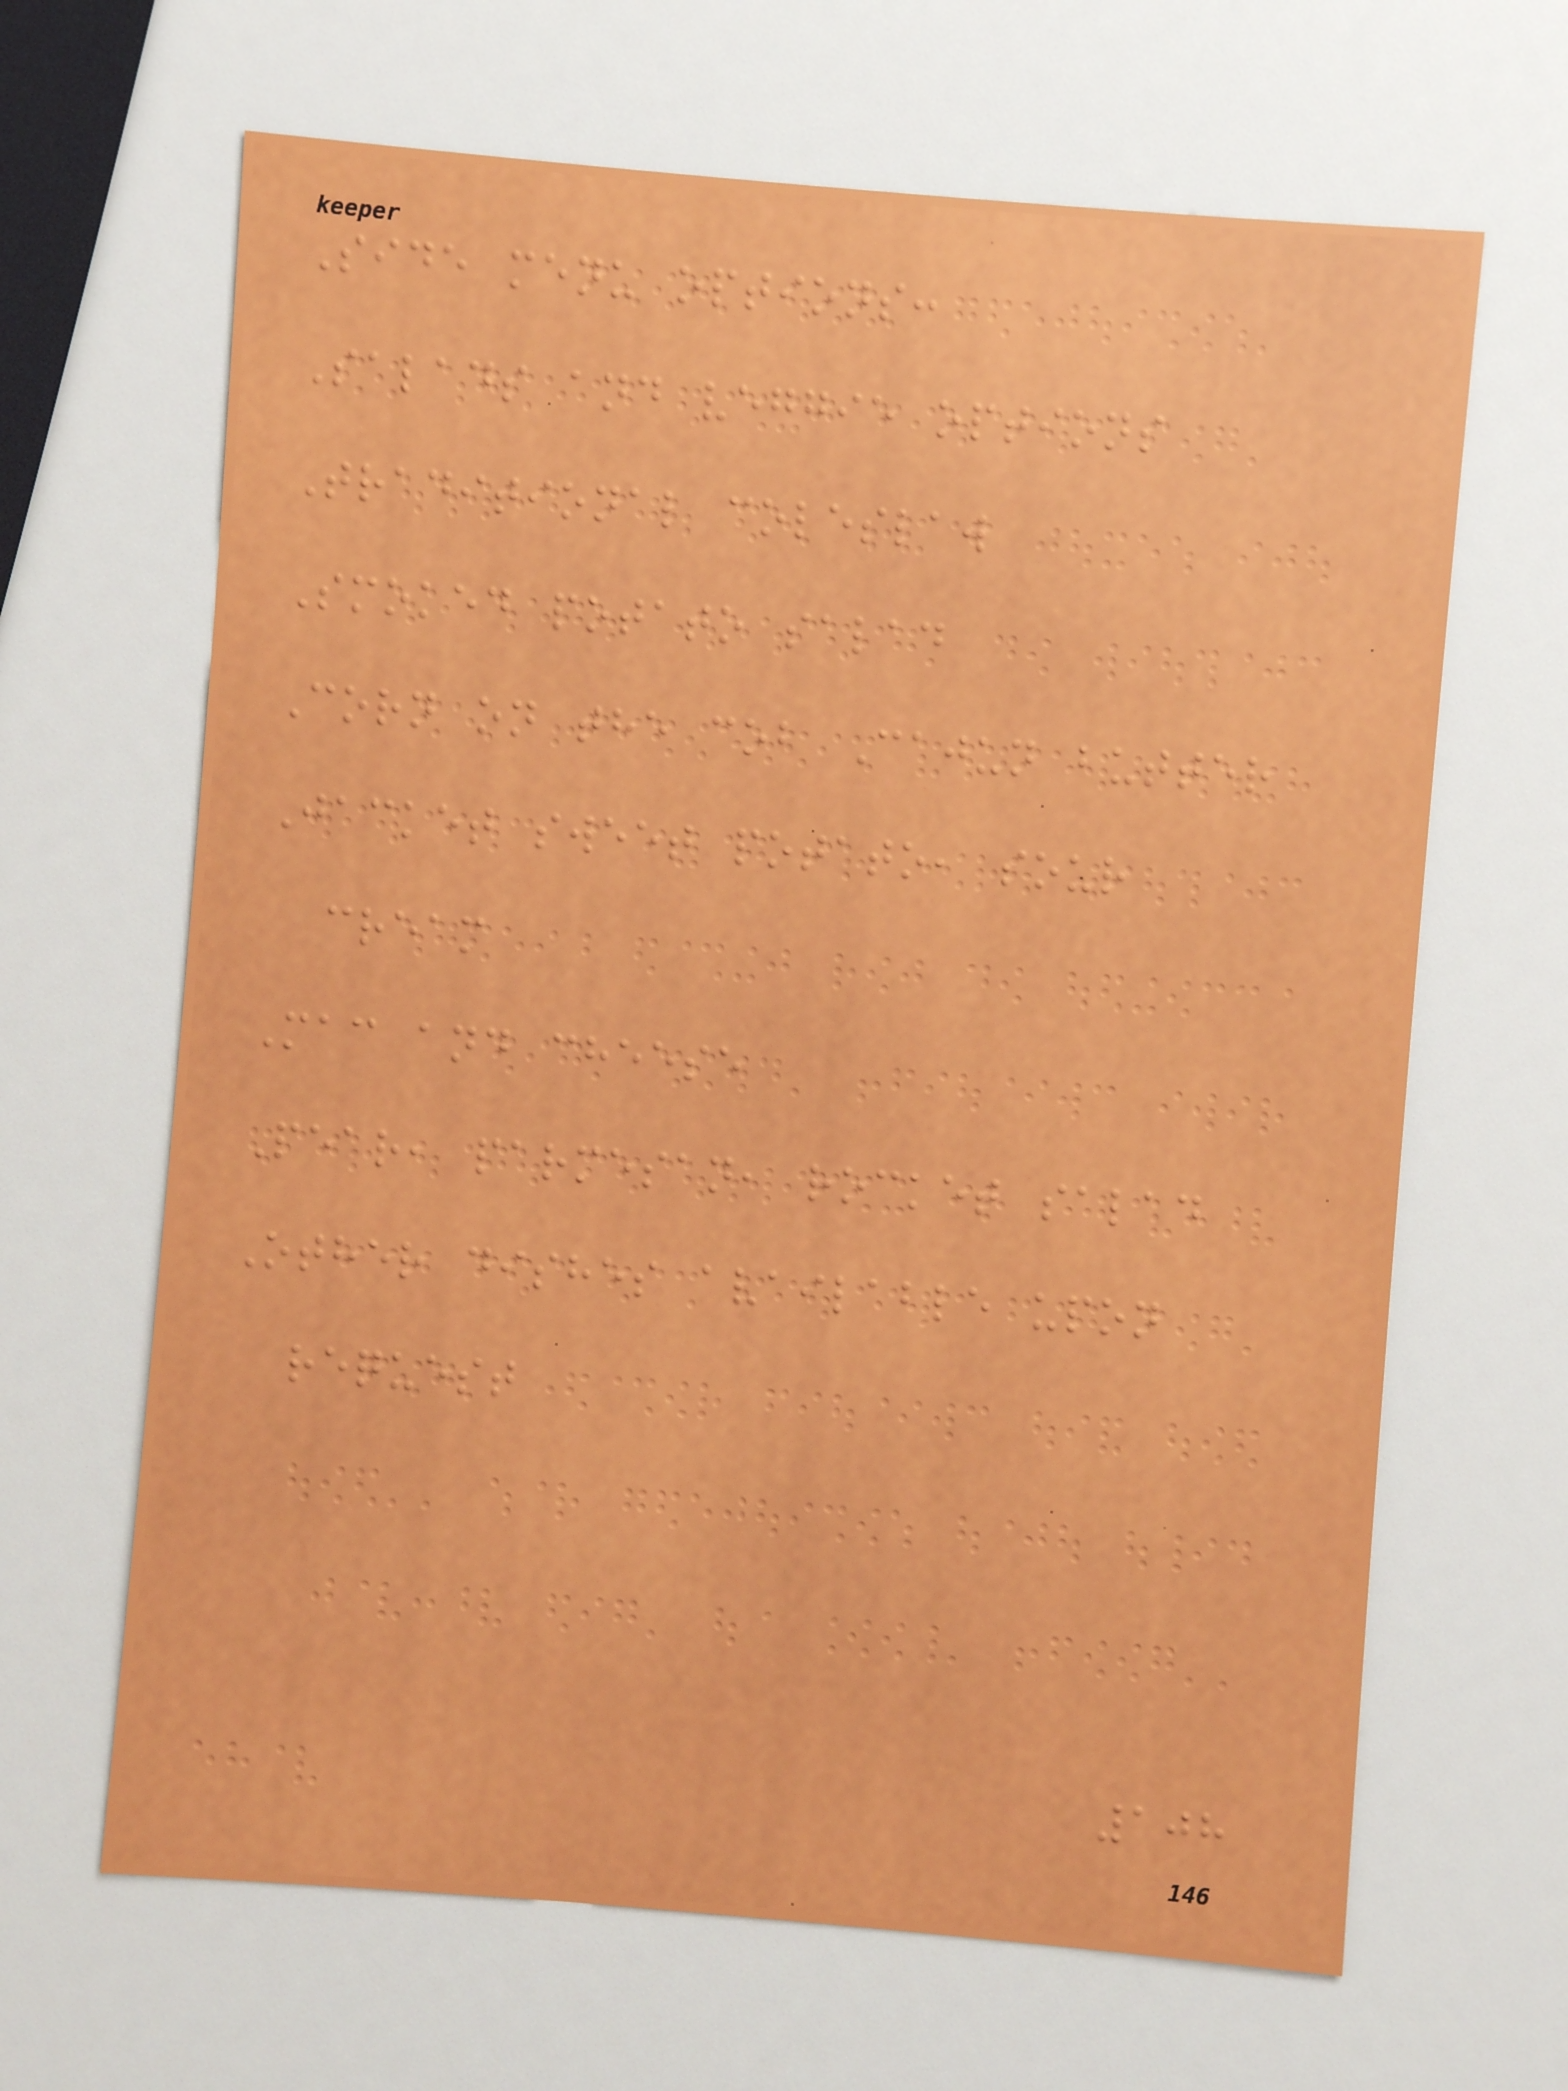Side menu options:
Salads and veggie options
Traditional coleslaw
Smoked potato salad
Corn on the cob Cajun butter
Jacket sweet potato, sour
cream
Mac and cheese
Pear, parmesan, rocket salad
Other dishes available upon
request
108
